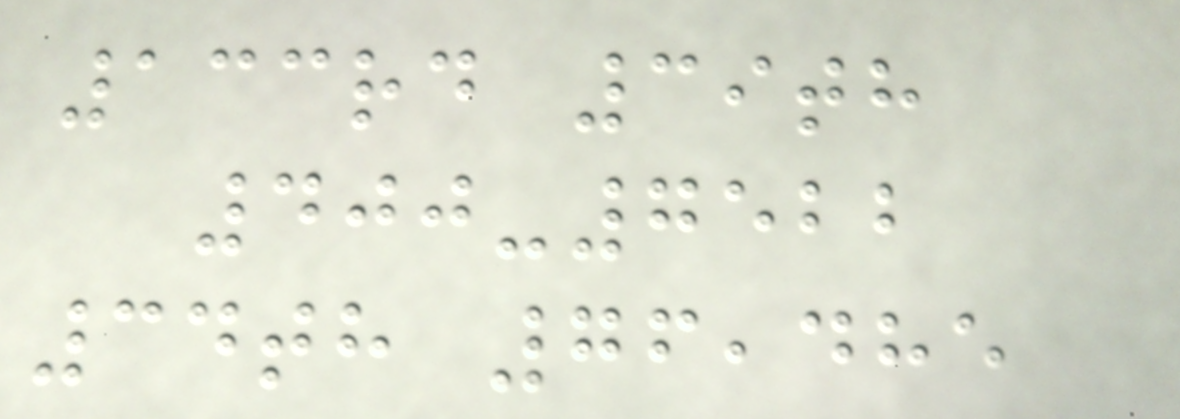133rd 39th
400-7522
34th 76,485
